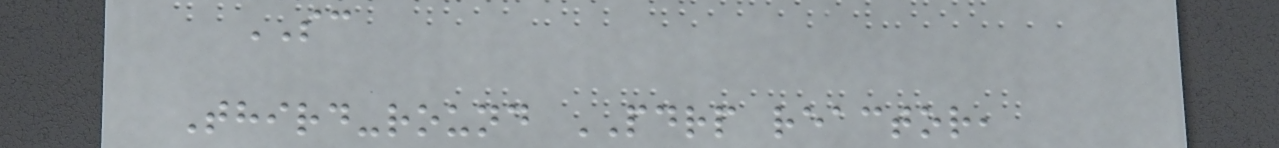SC
Third-round PDRP reactor,
